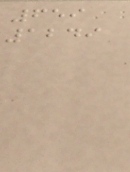659
1249
